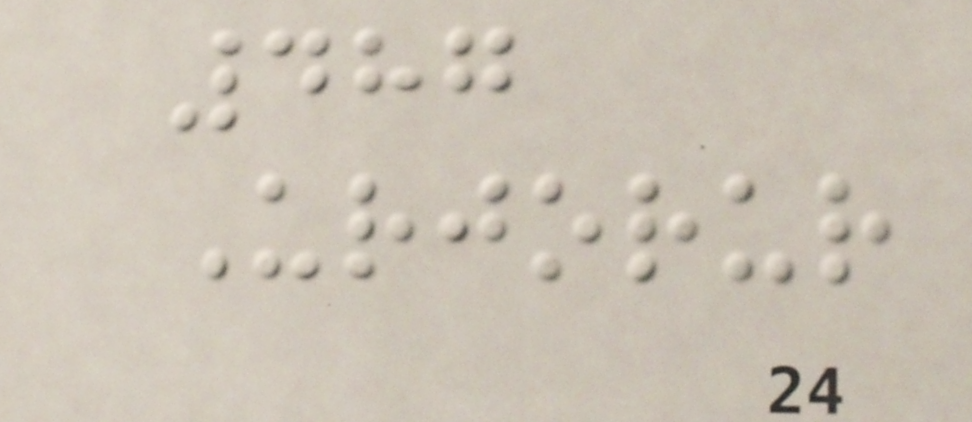487
Urjorur
